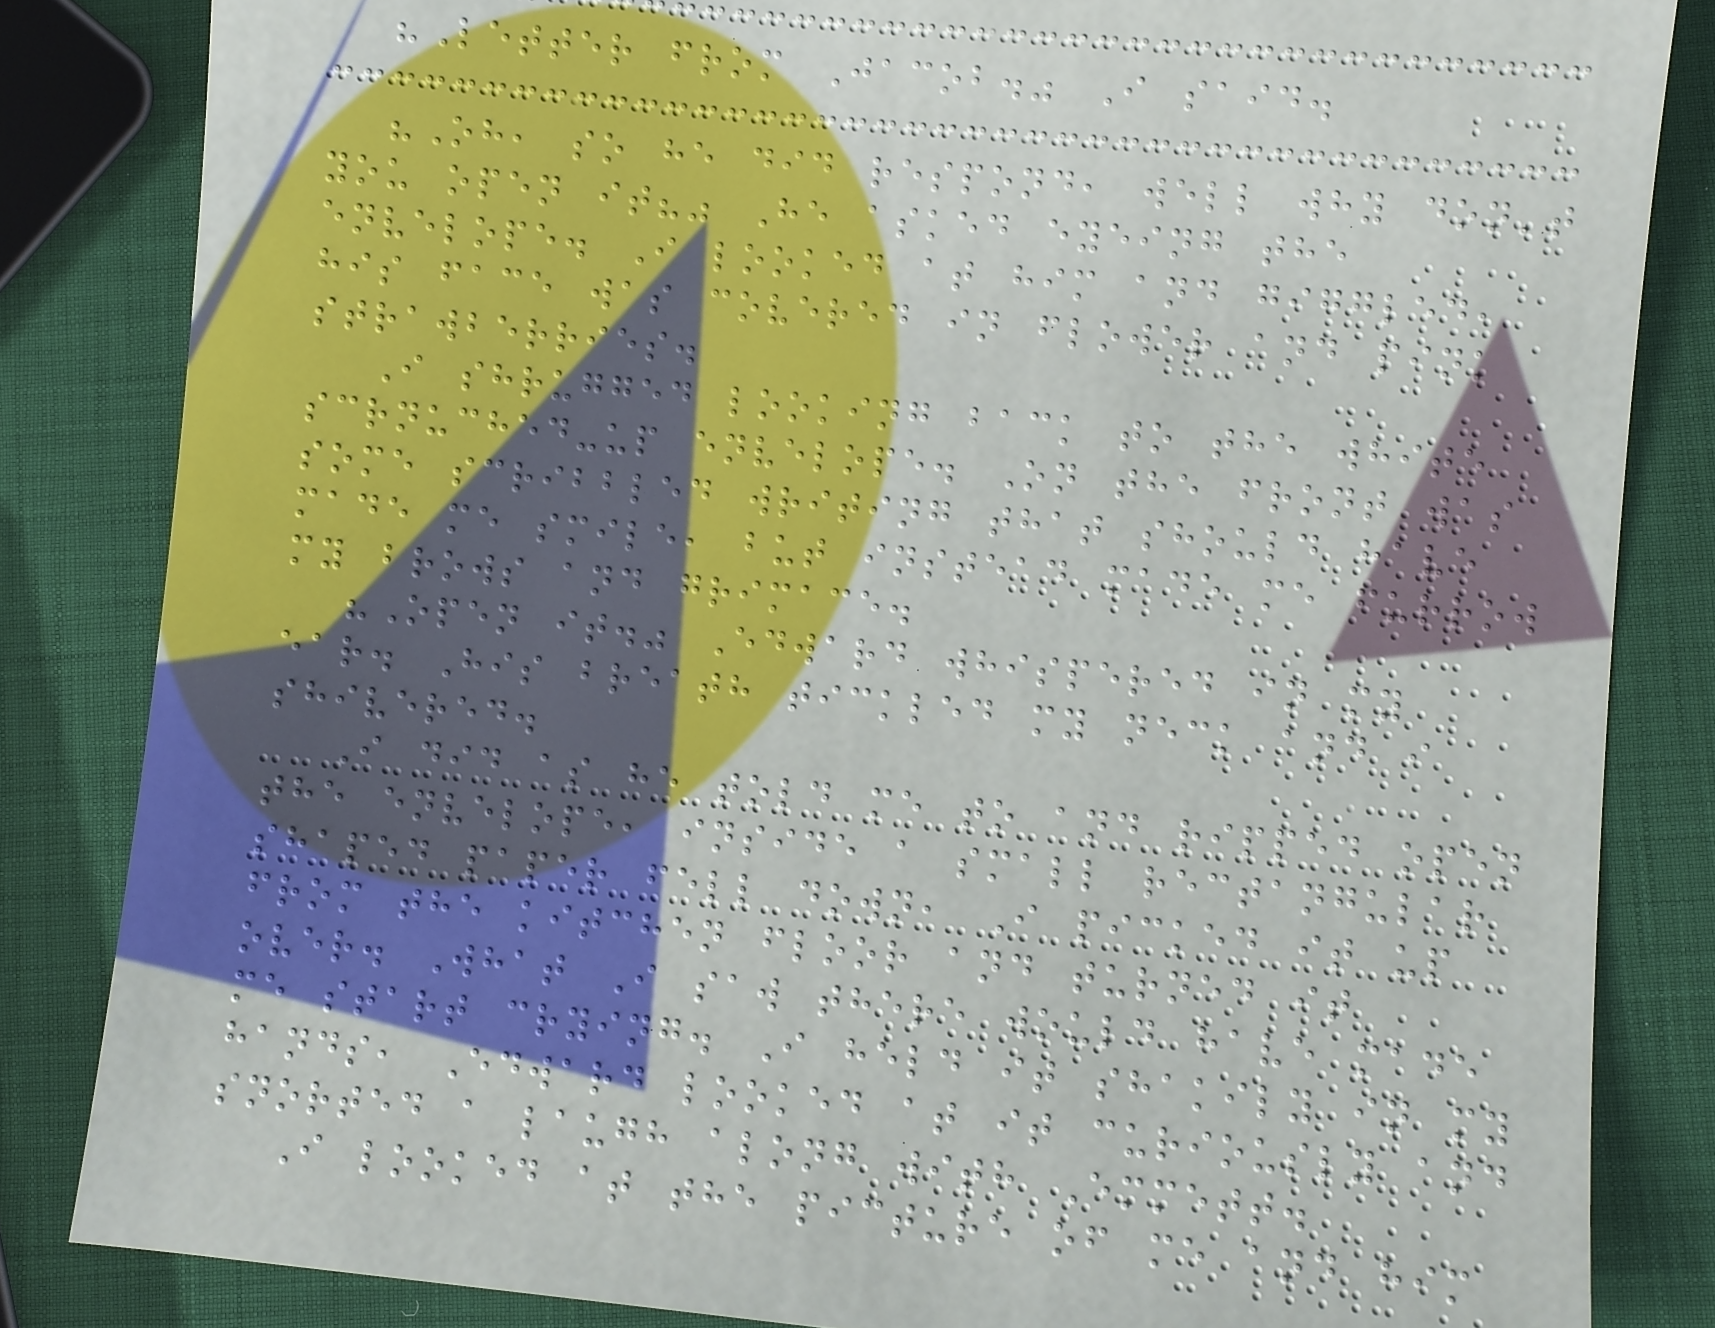"Letter from Jacob." I said.
"Oh, so he did respond, well why don't
you open it?" He asked eyeing the
envelope. I looked at him and giggled,
his face was covered in flower and pink
strawberries.
I shrugged looking back to the white
scrnuched-up envelope. On the front was
some scribbled writing that should have
made me smile, but instead made me furrow
my brows and grimace.
"Open it." Edward whispered in my
ear. His breath tickled my neck and i
shivered.
I did as he told me to and ripped open
the envelope, inside a small rectangular
shaped paper fell down, I picked it up
from the kitchen floor and turned it
over. What I saw there would have made
me start crying. I held it shakily in my
hands, Edward looked at it curiously and
snorted a laugh along with Emmett.
I looked at the picture of me and him
